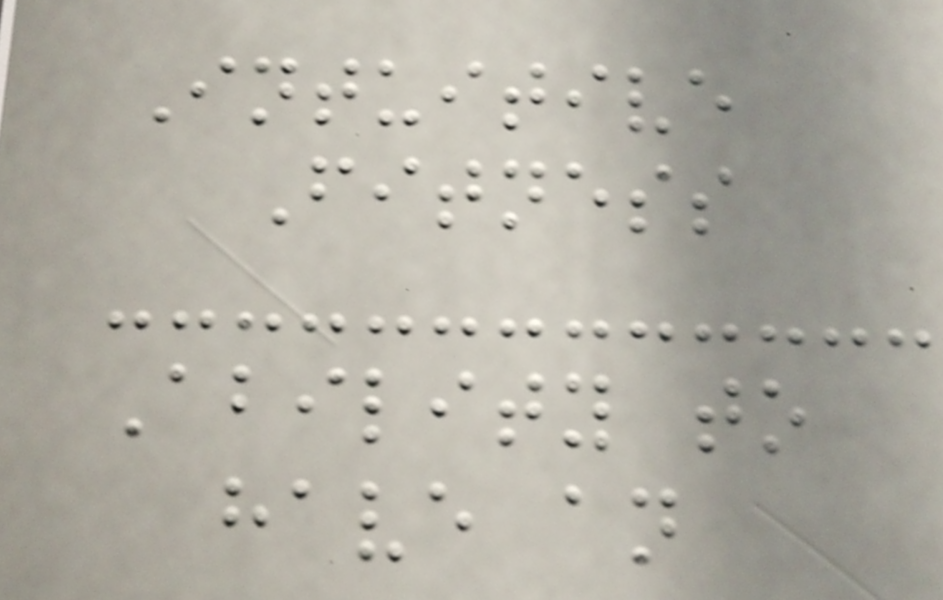Intuitive
Fitness
Ability to
have an
